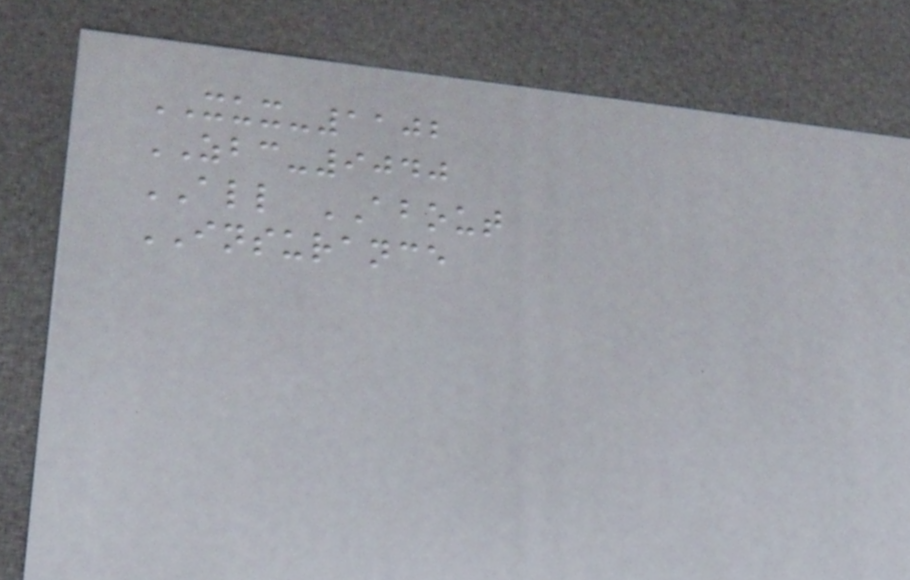XUX-1102
ZBC-9040
ALL ABOUT
INSURANCE
